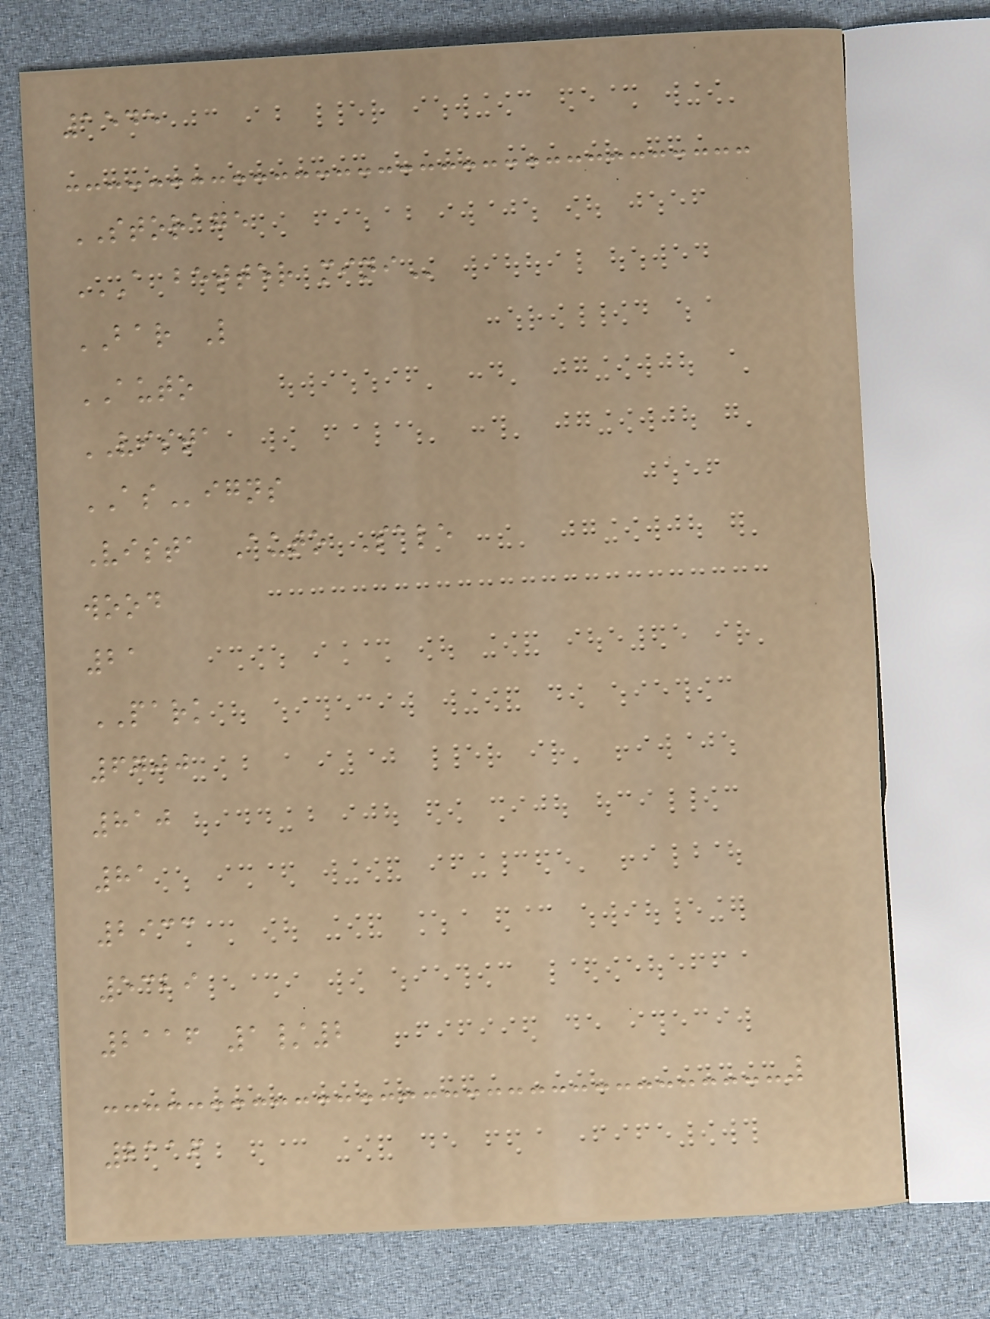1545
STORAGE
A BETTER MINI
BAR L
AUTO
VISTA
ASigns
Vista Auto Sale
wood
21
PARK
6700
810
81
2933
5329
2116 1/2
2116
